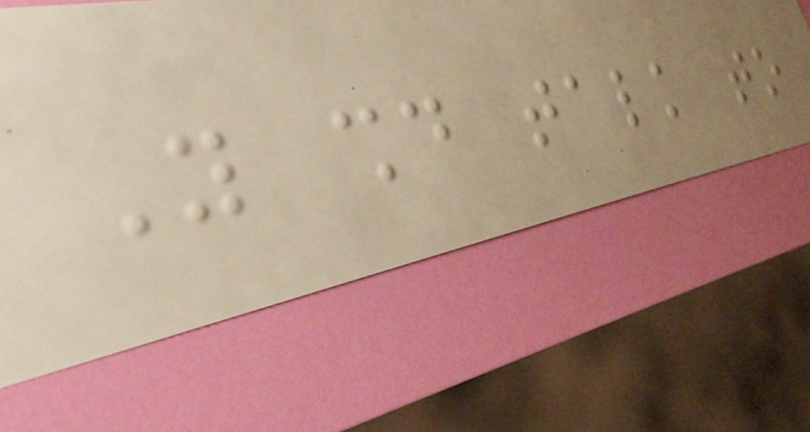You should talk to
